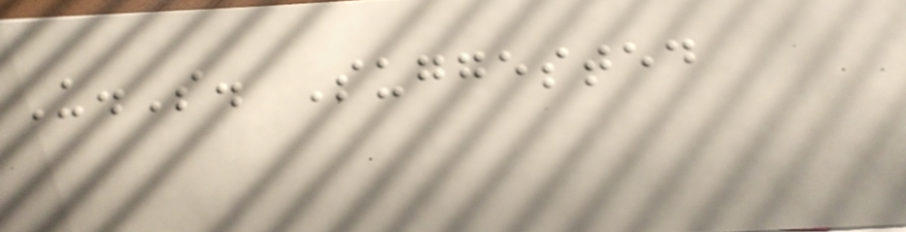U.S. Suggested
